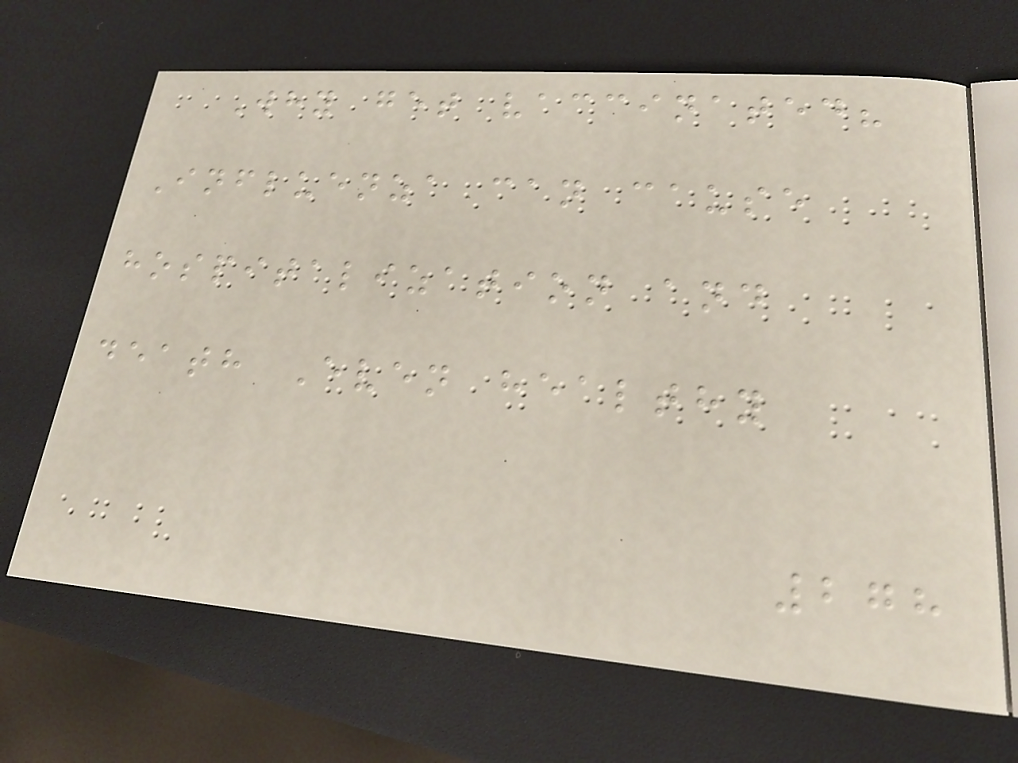Why get vaccinated?
Influenza can cause
hospitalization and
death Even healthy
278
